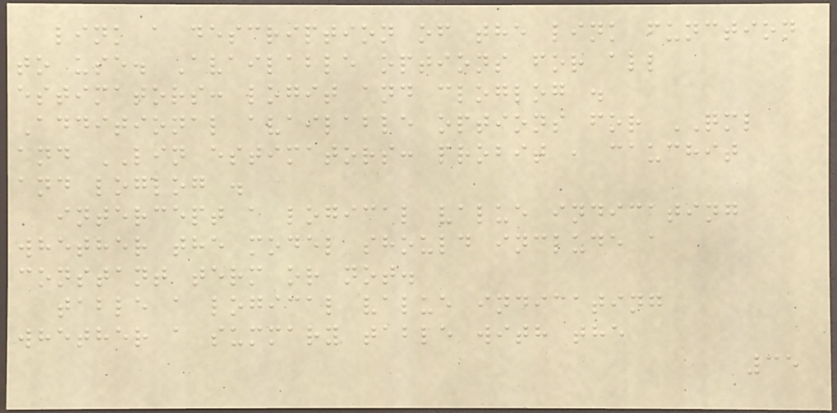link a description of the link function
to use. Available options for all
estimators: logit and cloglog .
Additional available options for QML
and LIN estimators: probit , cauchit
and loglog .
intercept a logical value indicating
whether the model should include a
constant term or not.
table a logical value indicating
whether a summary table with the
35
